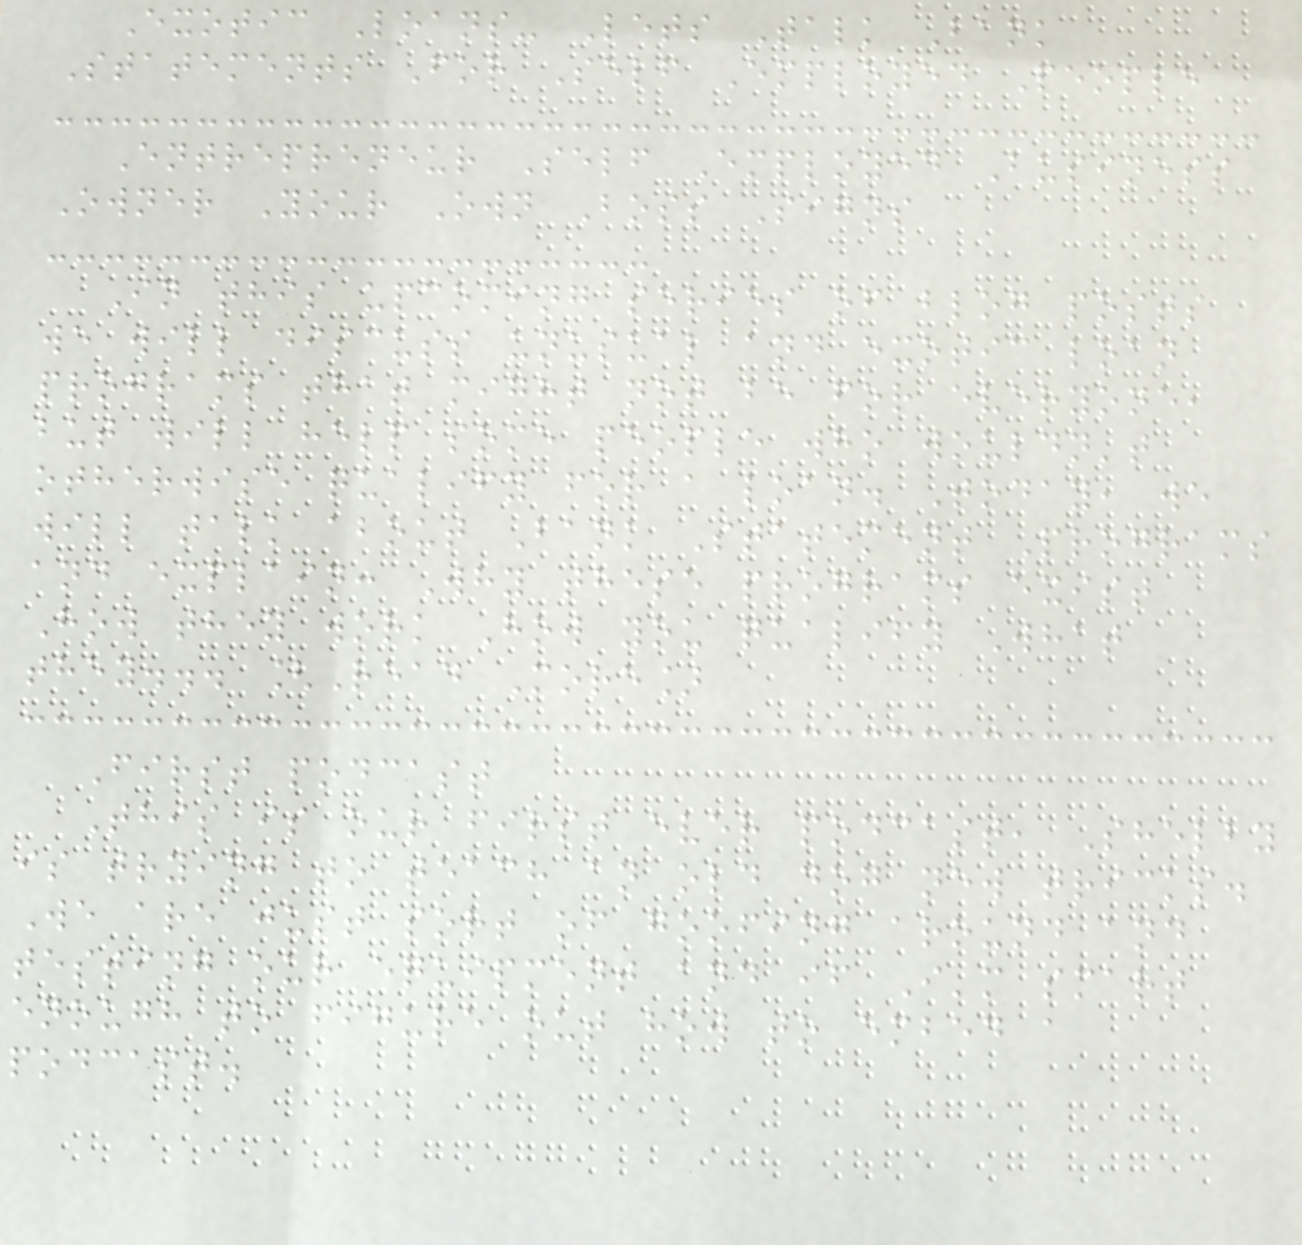Exotic Loans- Lets Talk Bank
Statements For Self Employed People
Entrepreneur Self Employed Business
Owner Your Own Boss Signs
In this upcoming series of blog posts
we will discuss unusual and exotic loan
programs that might not be for everyone,
but will help some people who wouldn't
otherwise qualify for a loan. Today, we
will talk about Bank Statement Programs
and explain: Why these programs exist
How they work How you qualify What
they... [Read More]
First podcast
This is our first ever podcast, Shelby
is trying to teach an old dog new tricks.
We are just sort of goofing around and
testing our equipment and if I'm smart
enough to figure out how to embed a
podcast.
